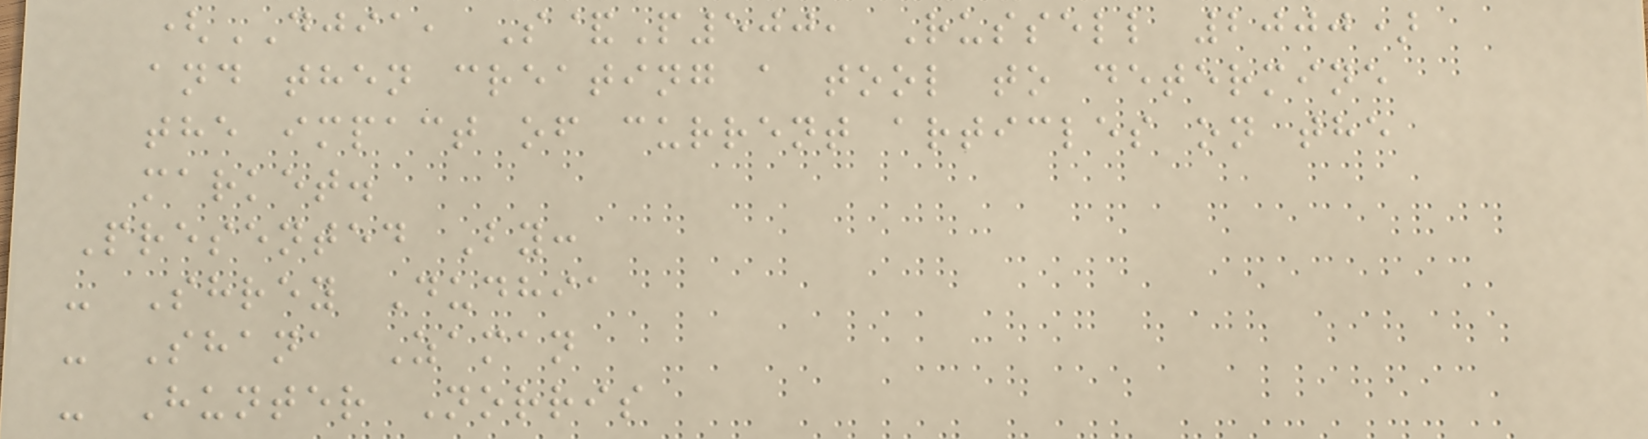(DJIA, S&P500, Russell 2000)
and then creating a tool to determine
the impact of current articles on the
market.
Presented By:
- Shrey Dudhia
- Shana Zaman
- Hunter Norris
